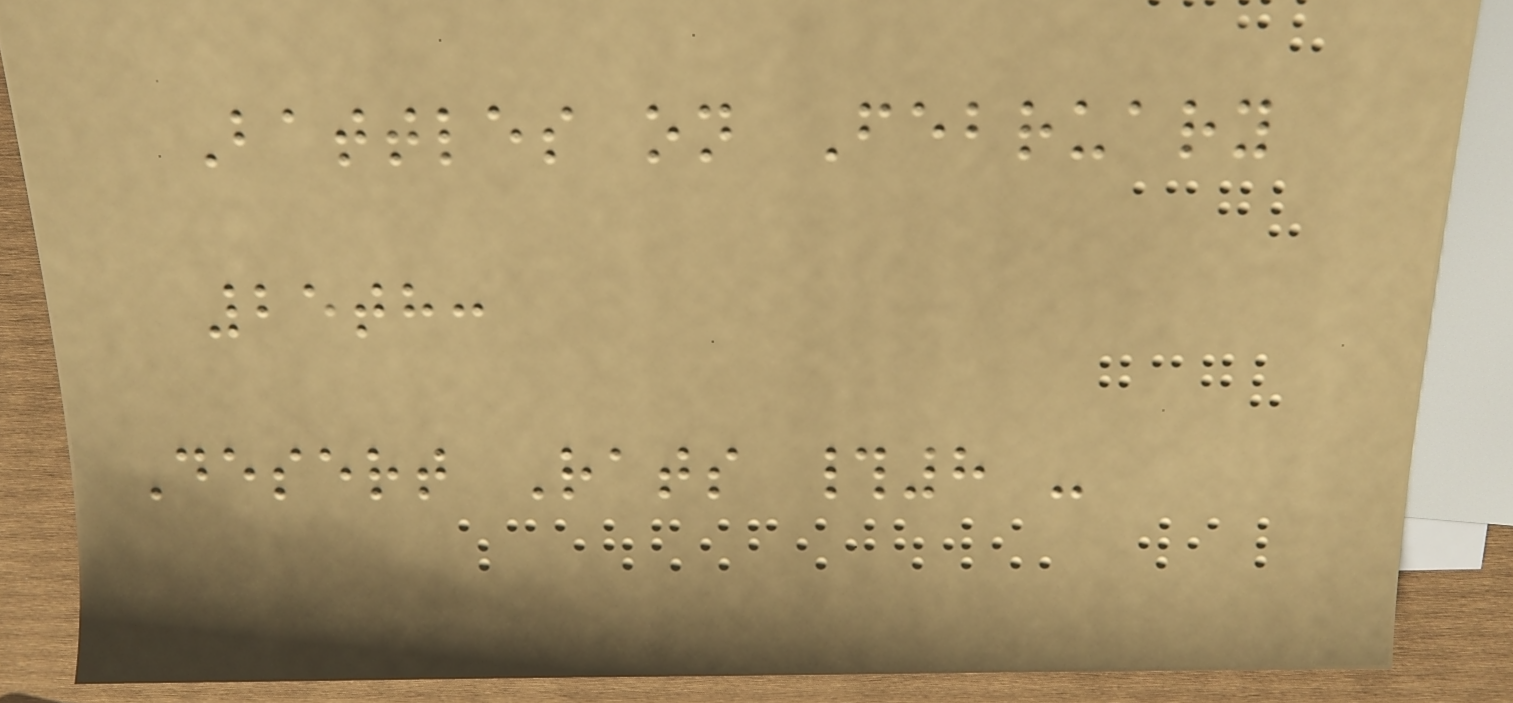Battles on February
25th:
Desert Rats #8 -
